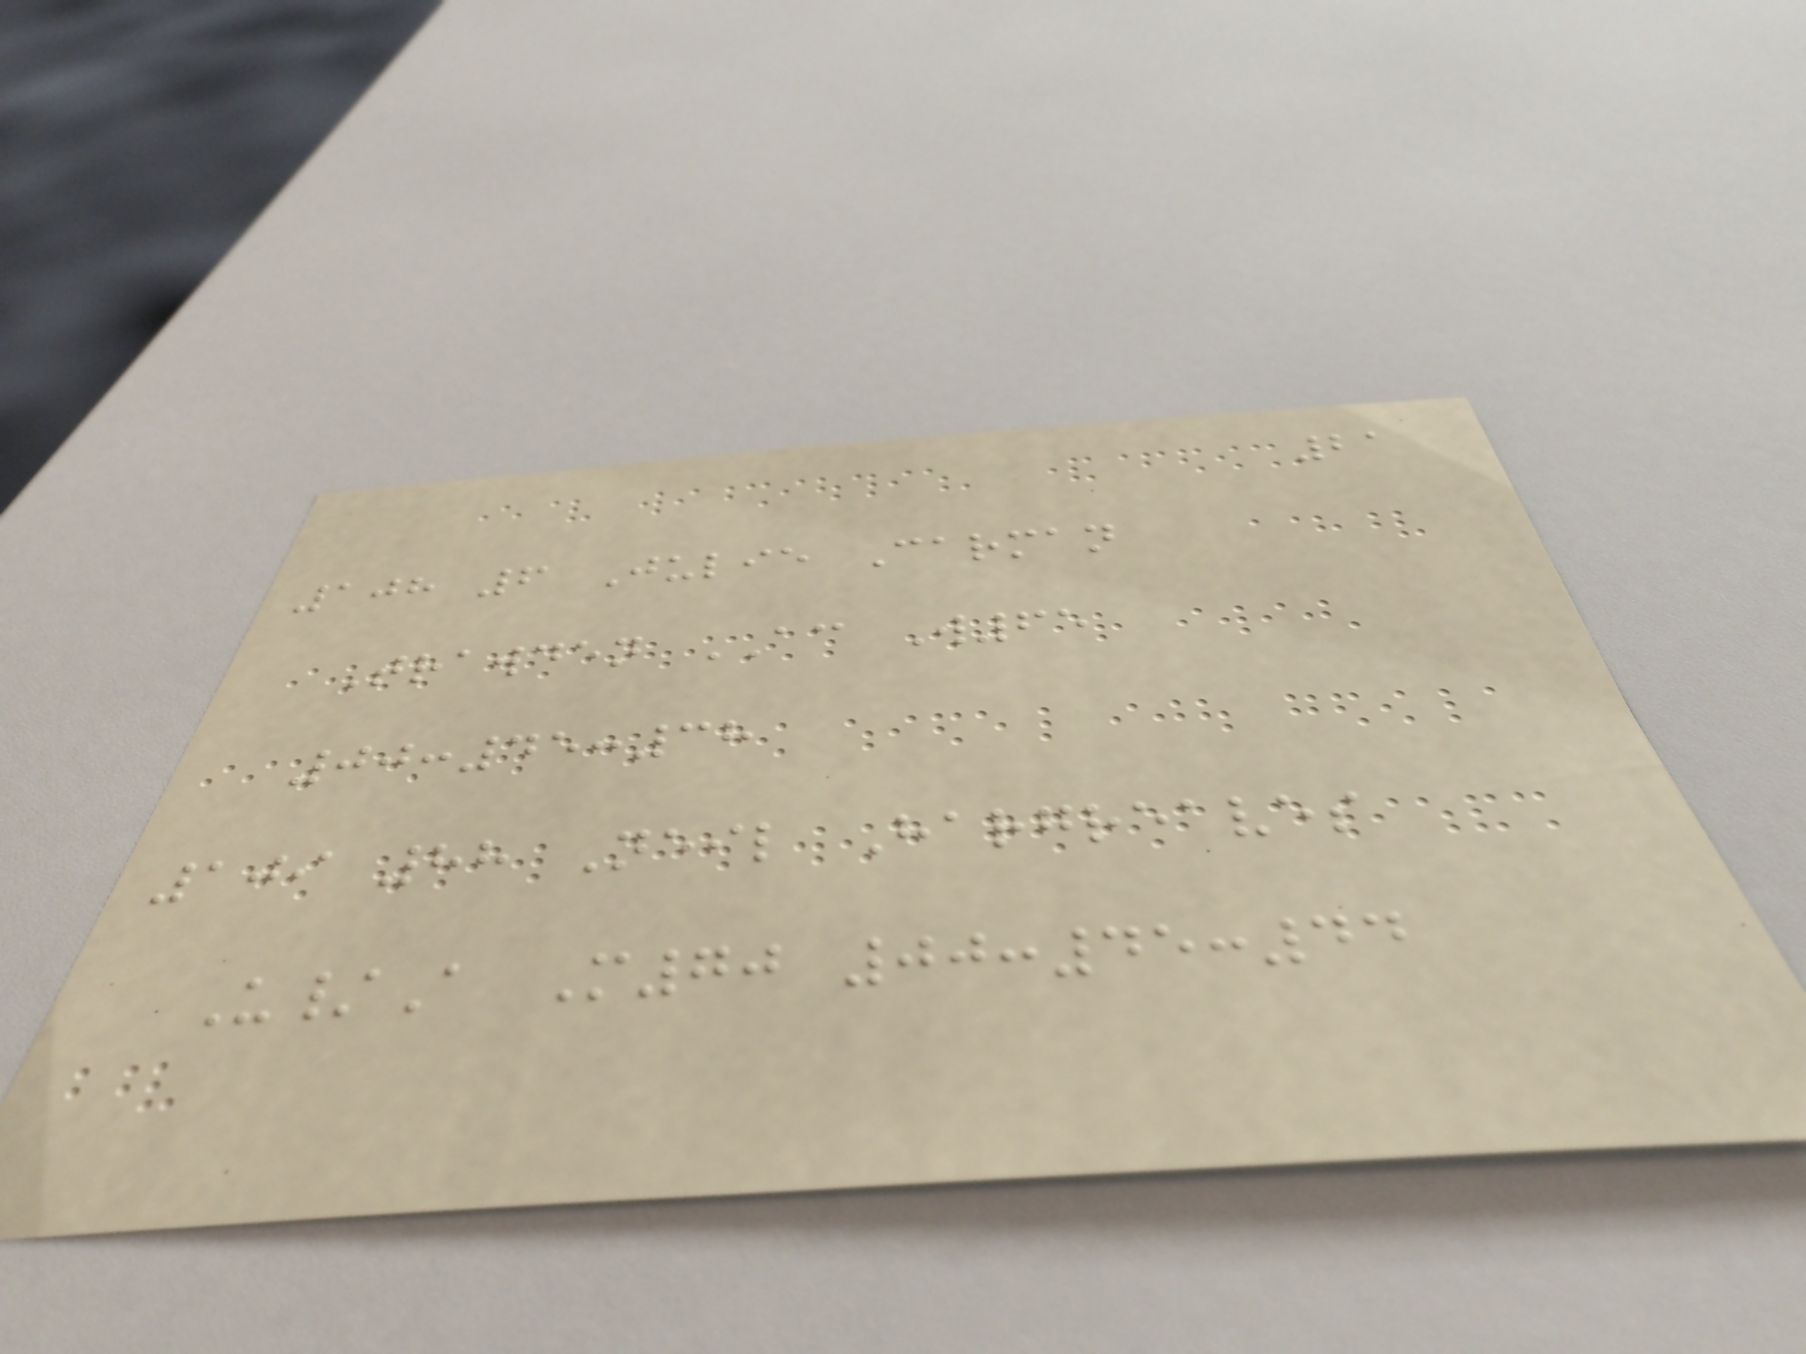21
108 6 Julie Carman
Trawden AC W65
00:45:38
109 88 Neil Hargreaves
U/A M70 00:45:44
